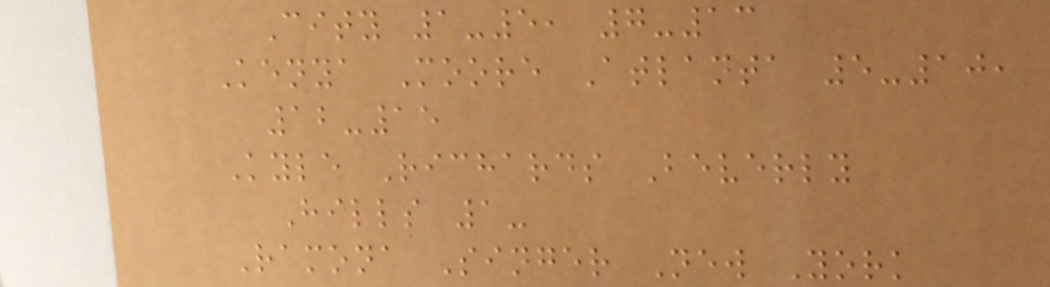City 1-5, 7-13
Kenya Moore Atlanta 5-10,
12-15
Kyle Richards Beverly
Hills 1-
Ramona Singer New York
